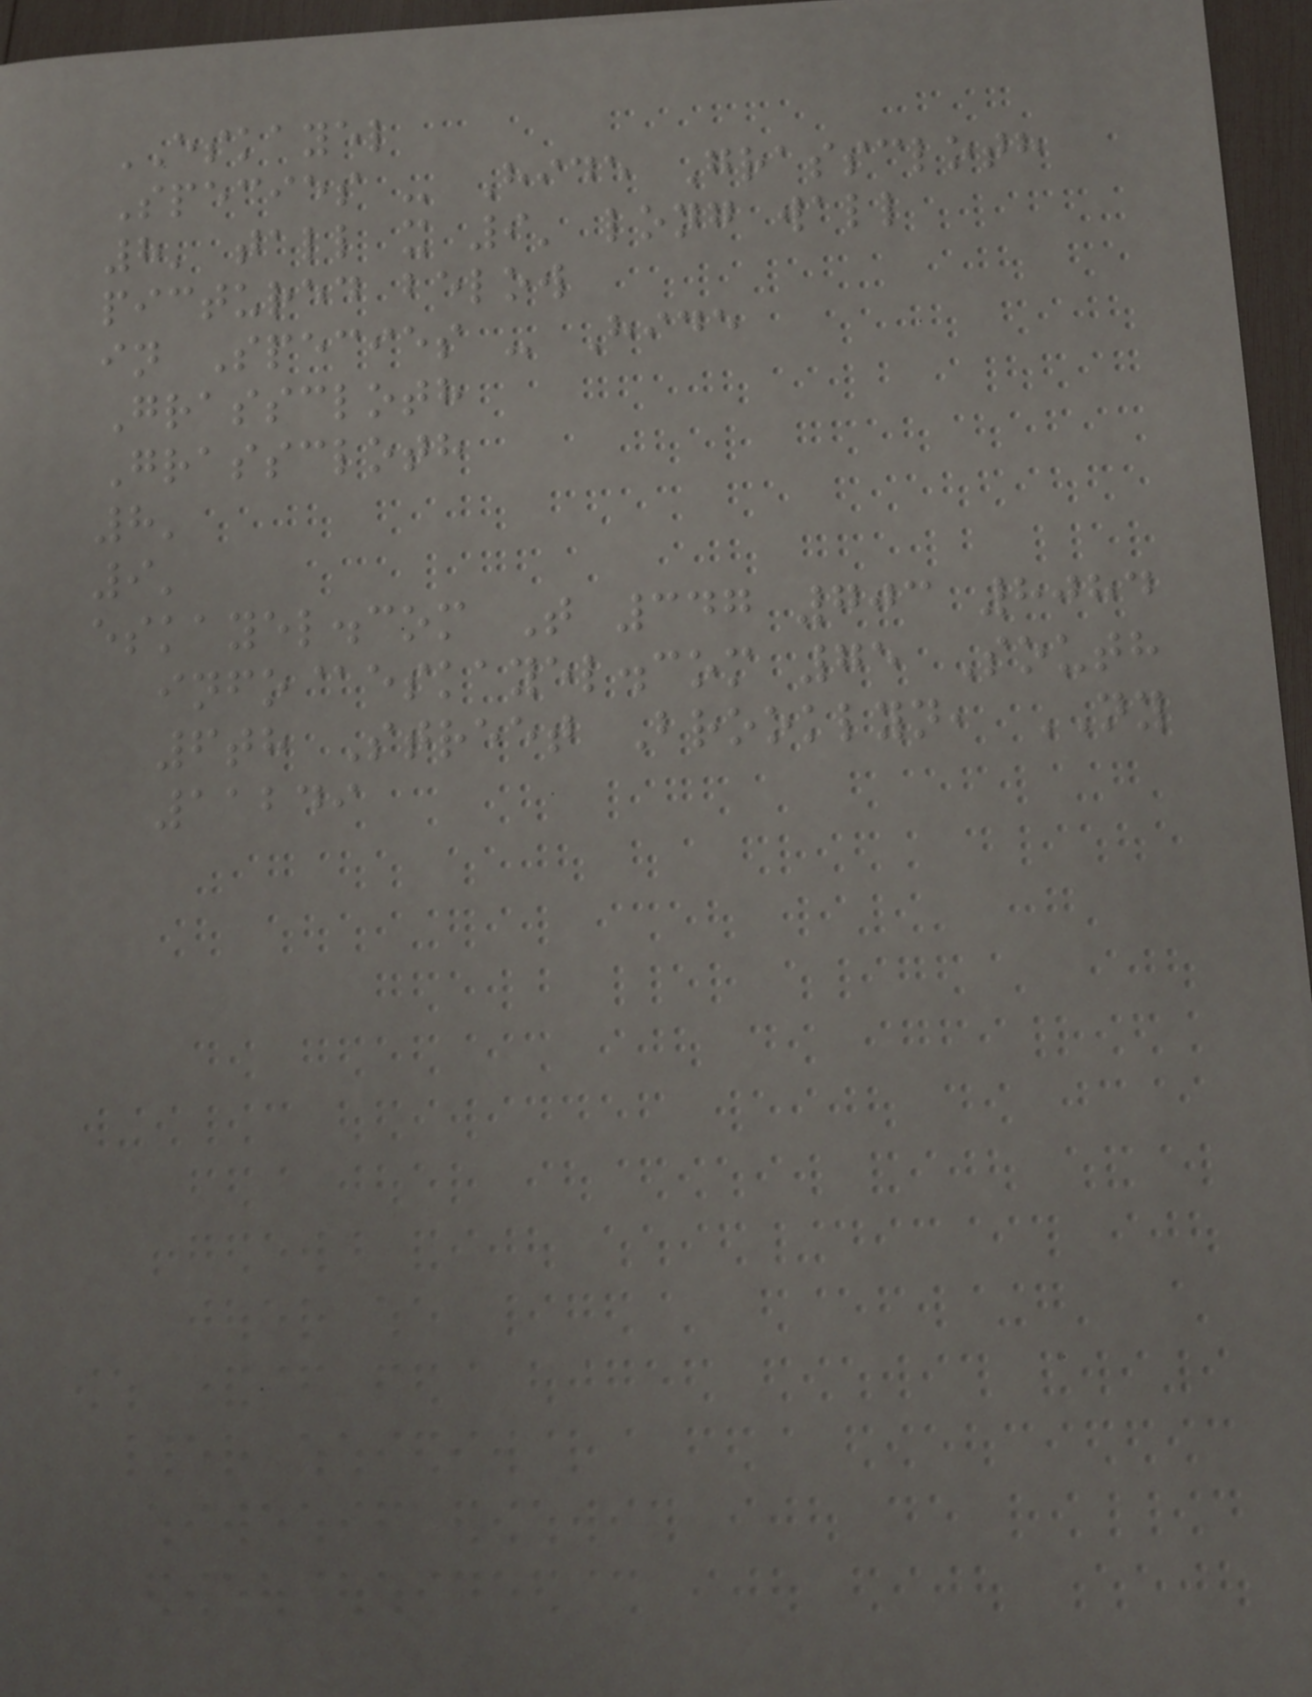ESKAYEL
Species - Hide Grasscloth
8' tall x 9' long wall
pictured below
in Species - Hide
Grasscloth
Grasscloth
8'
9'
eskayel.com T 347 703 8084
info@eskayel.com 75 South
6th Street Brooklyn, NY
11249
